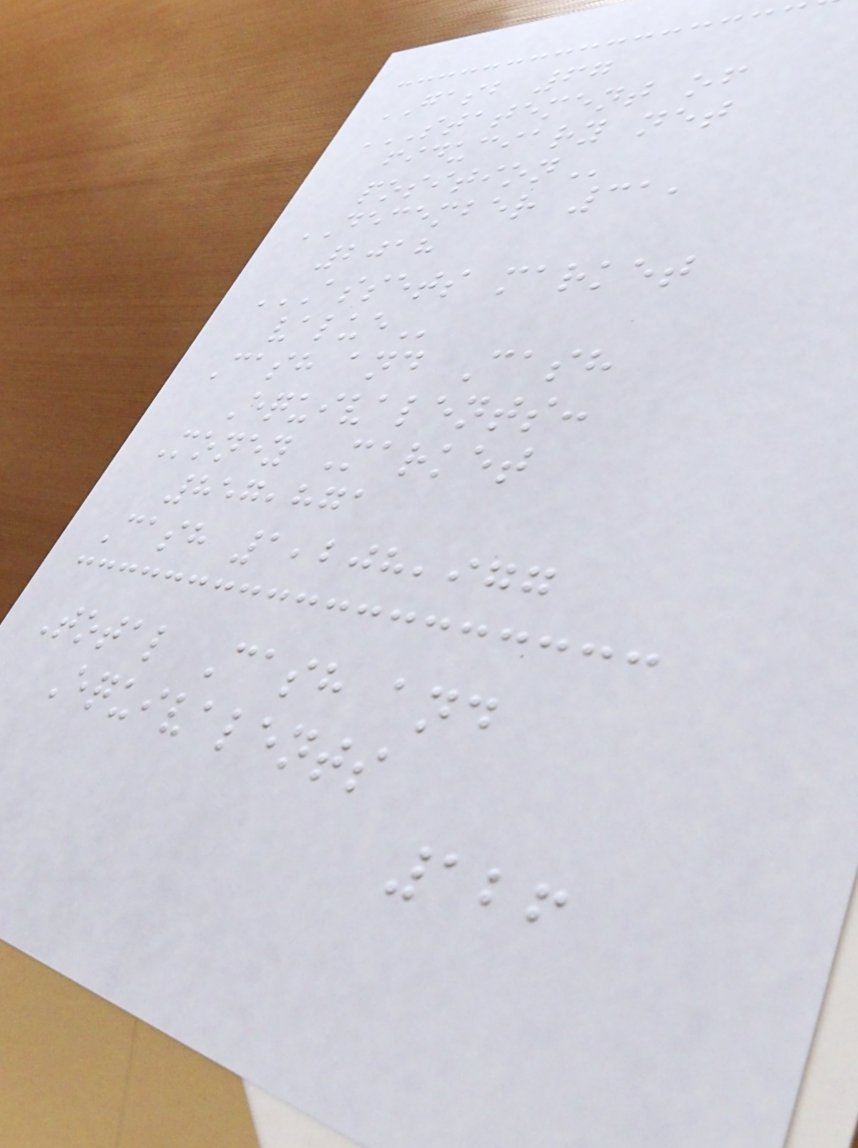GASB 67
STATEMENT OF
FIDUCIARY NET
POSITION
DECEMBER 31,
2018
ASSETS MARKET
VALUE
Cash and Cash
Equivalents:
Money Market
857,871
Cash 1,208,977
Total Cash and
Equivalents
126
